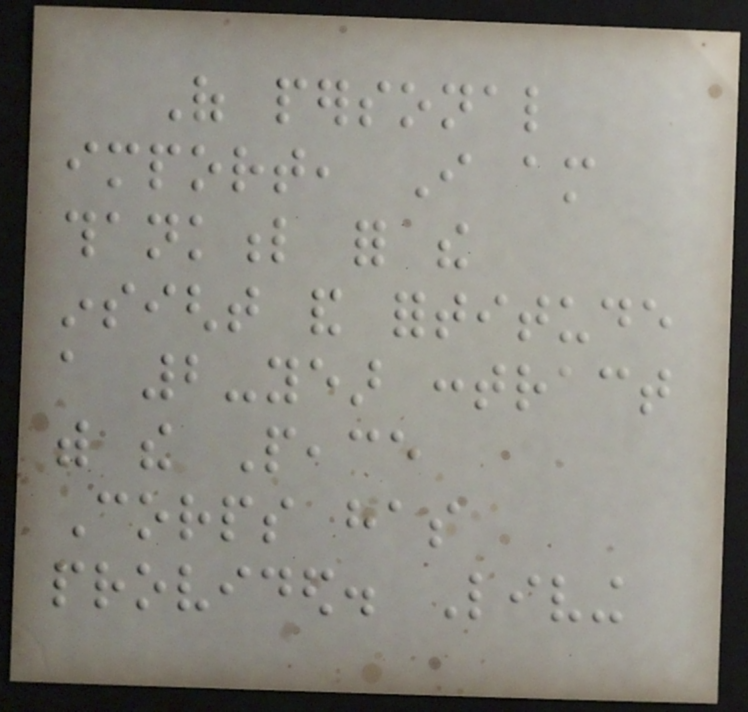Of personal
import, I am
thankful for the
insight and fortitude
a 2-year contract
with the Peace
Corps has
provided. Living
